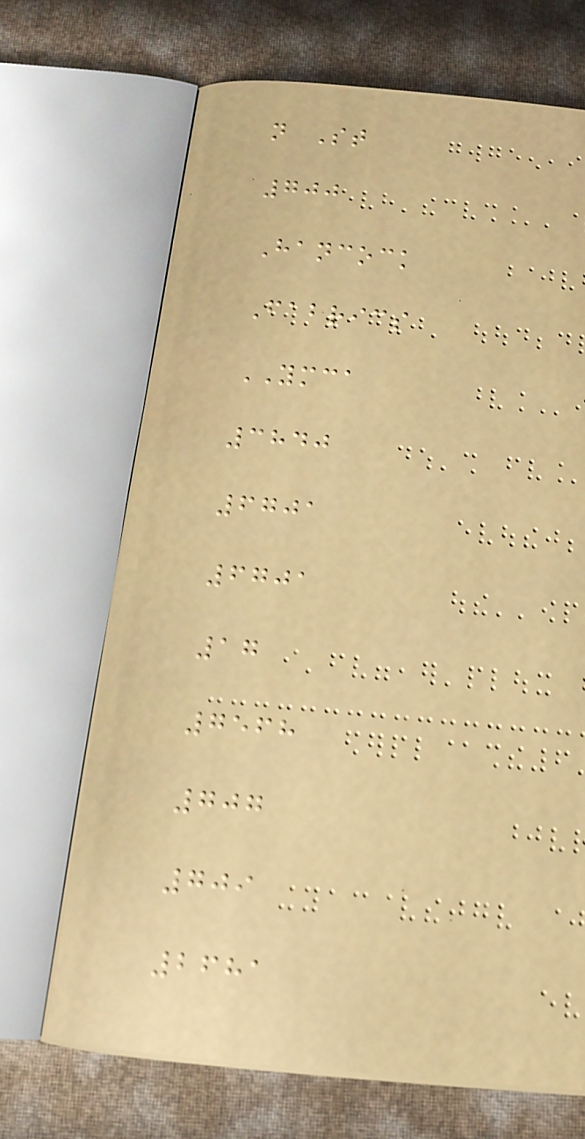n St
700
Hancock
Fabrics
YMCA
3840
6701
6701
17
7568
707
709
2681
